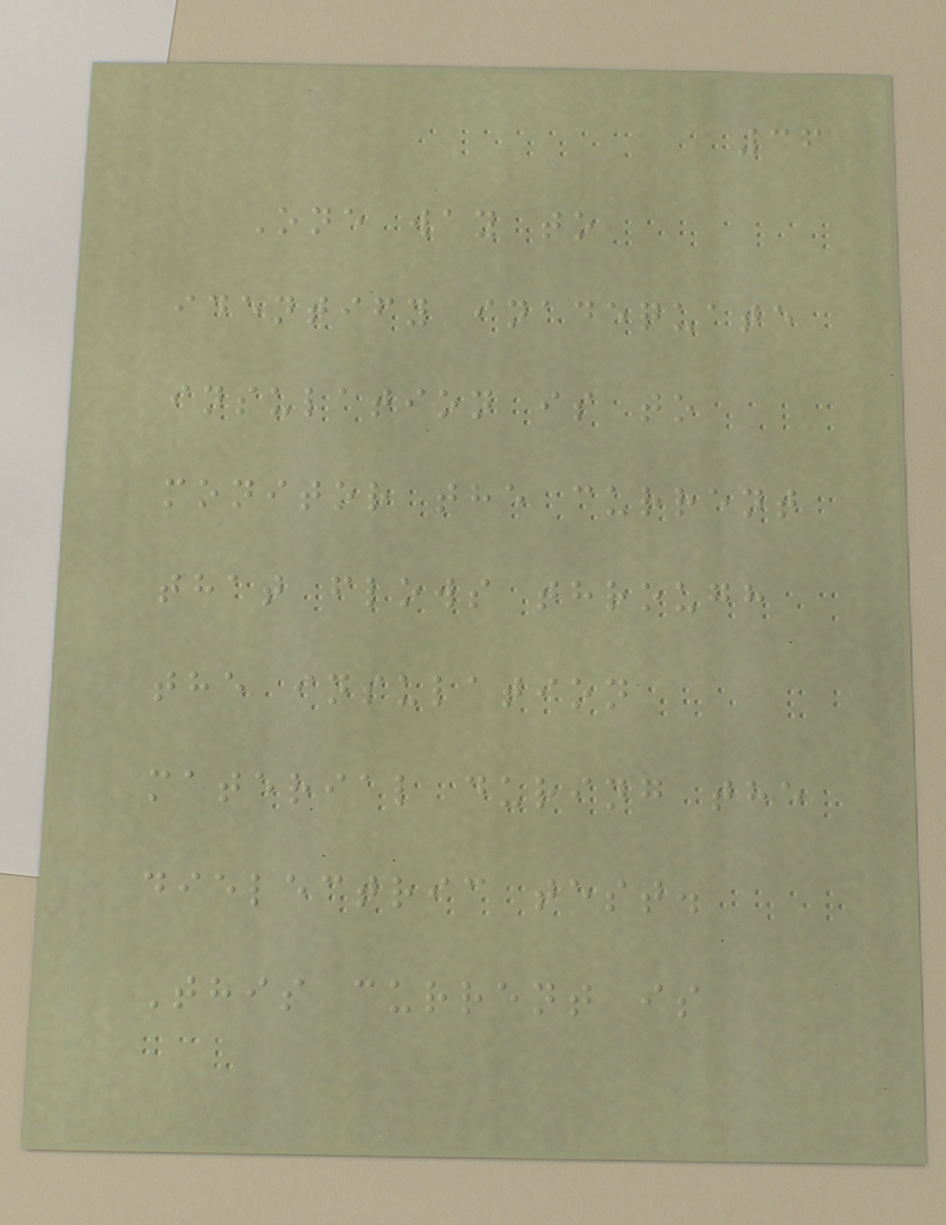36
One way to
identify inadequate
insulation is to
monitor the current
that flows through
the insulation
material during the
dielectric test.
This current is
